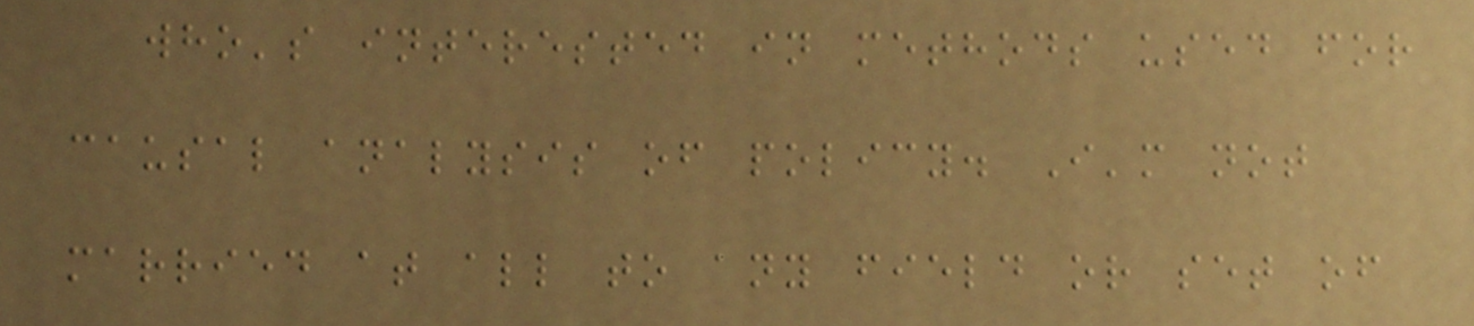who's interested in methods used for
causal analysis of policy. I'm not
married at all to any field or set of
